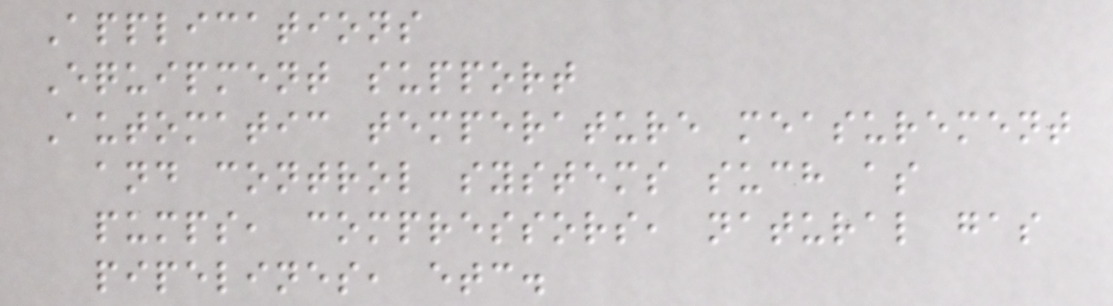Applications
Equipment support
Automatic temperature measurement
and control systems such as
pumps, compressors, natural gas
pipelines, etc.
